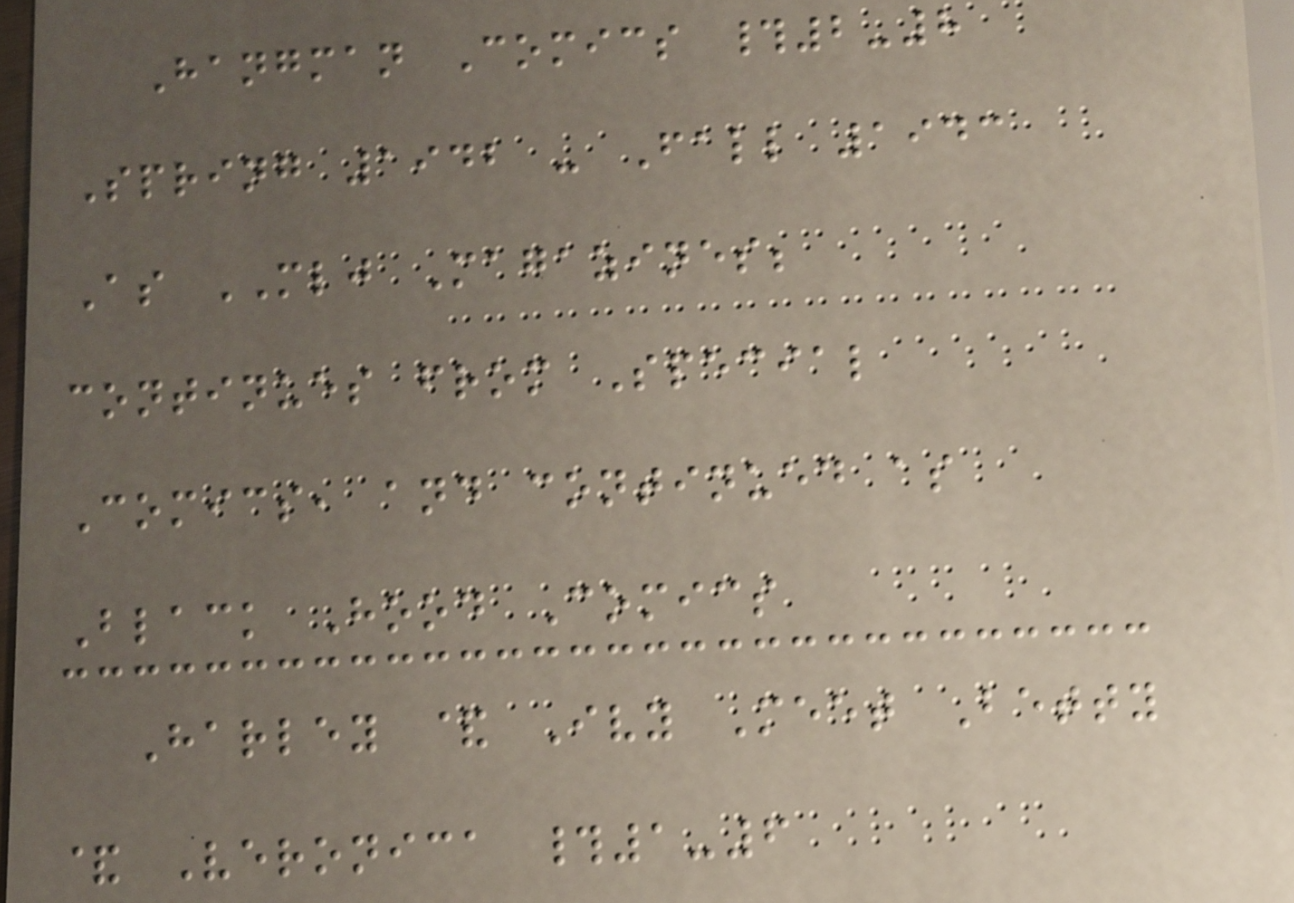Hangman Comics #2-8
Spring 1942 - Fall 1943
As MLJ Magazines;
continues from Special
Comics, and continued as
Black Hood Comics
Harley & Ivy Meet Betty
& Veronica #1-6
